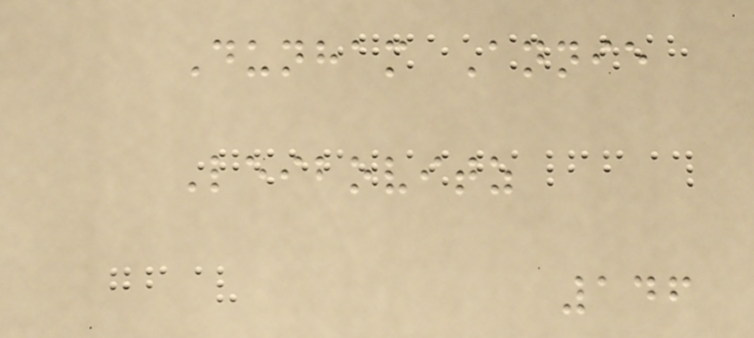Dunham Annie
Leibovitz
146
